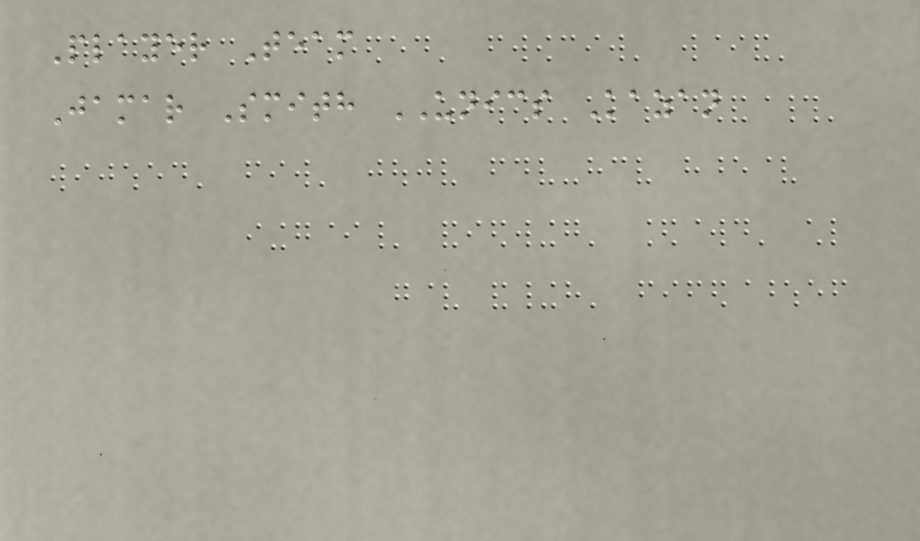Player Team
Jamar Smith UNICS Kazan
